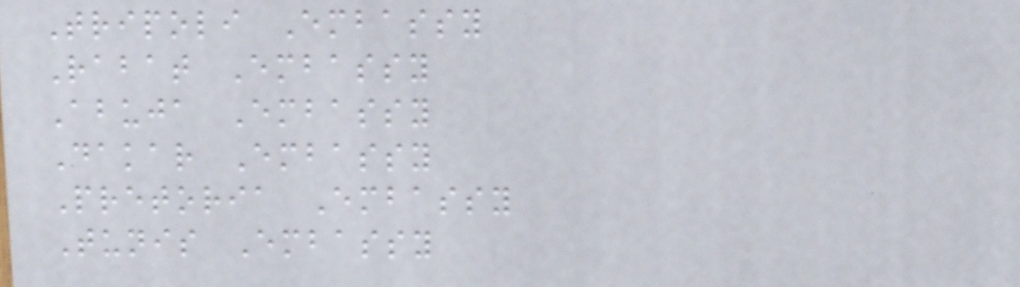Tripoli Embassy
Rabat Embassy
Abuja Embassy
Dakar Embassy
Pretoria Embassy
Tunis Embassy
